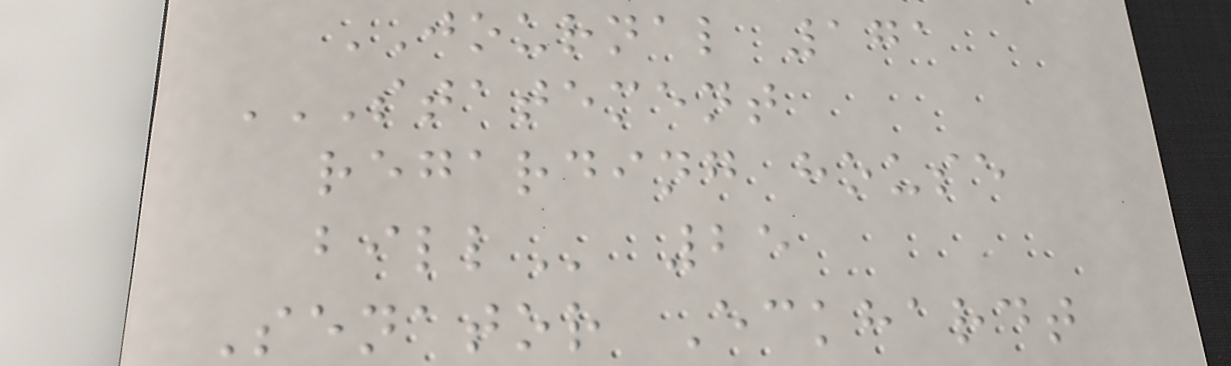JOURNAL 171
STATEMENT
REGARDING HOUSE
BILL 25
Senator Eckhardt
